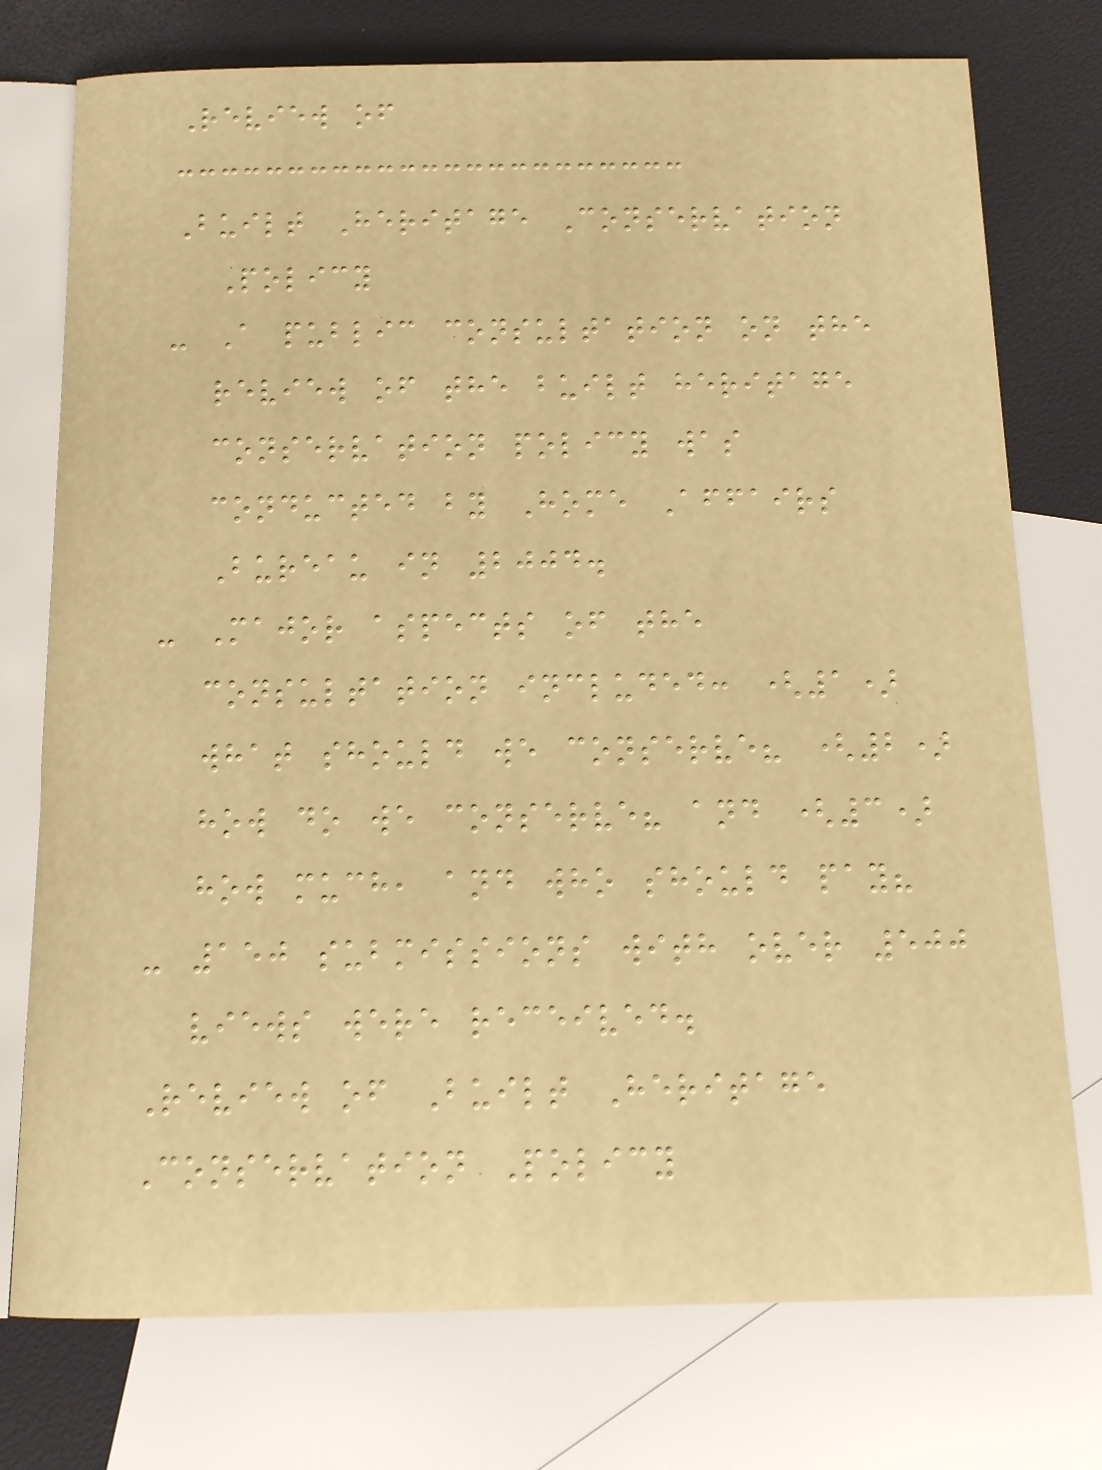Review of
Built Heritage Conservation
Policy
- A public consultation on the
review of the built heritage
conservation policy was
conducted by Home Affairs
Bureau in 2004.
- Major aspects of the
consultation included: (1)
what should we conserve? (2)
how do we conserve? and (3)
how much, and who should pay?
- 150 submissions with over 500
views were received.
Review of Built Heritage
Conservation Policy
